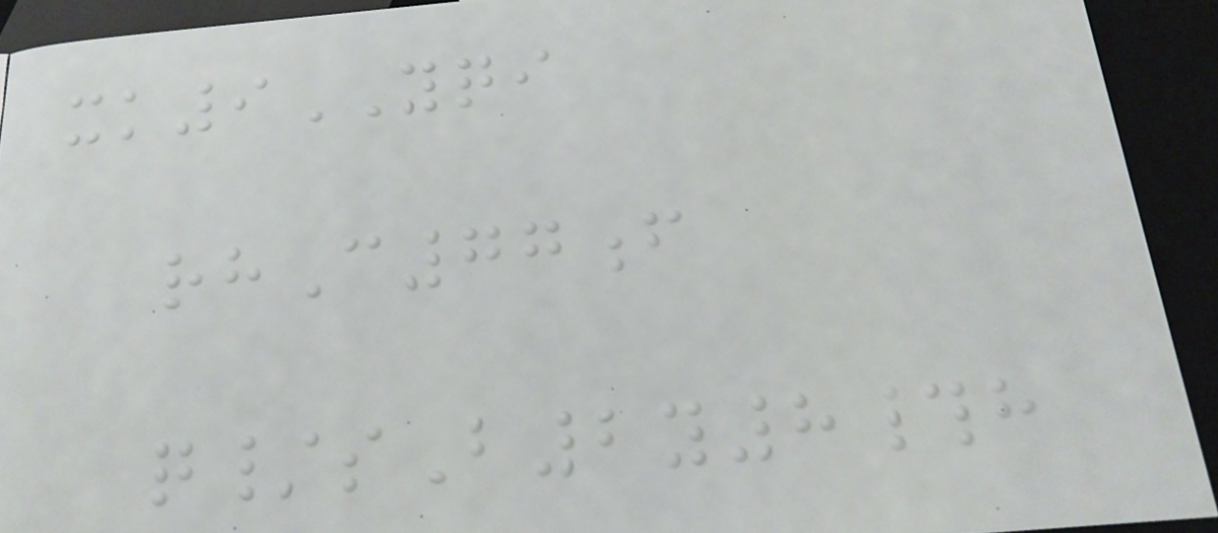xk9YQI
rhC77f
q/sB2y8#h
